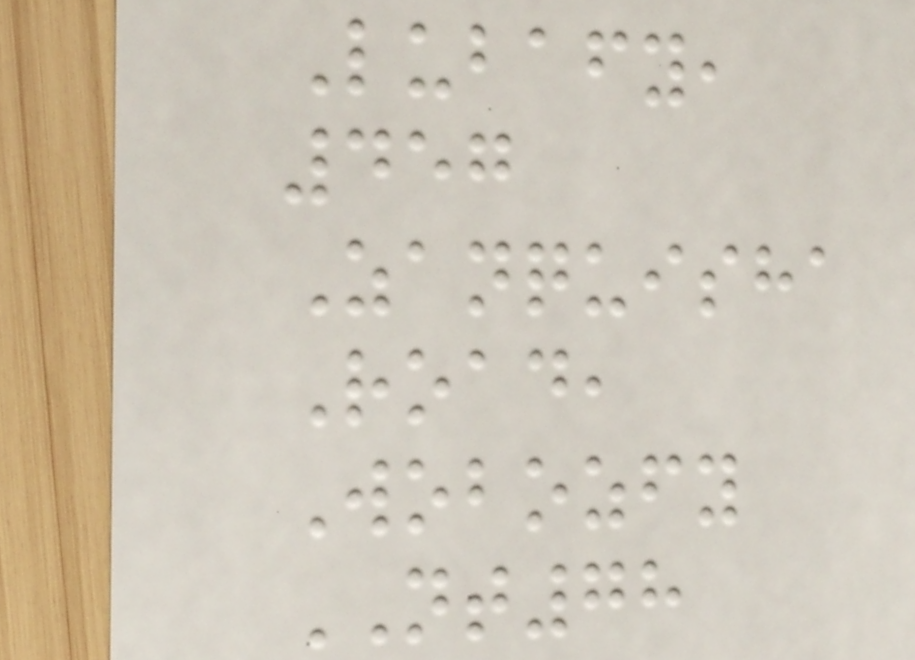Lubafy,
457
Zanquisha
Road,
Wobozfy
NT78
